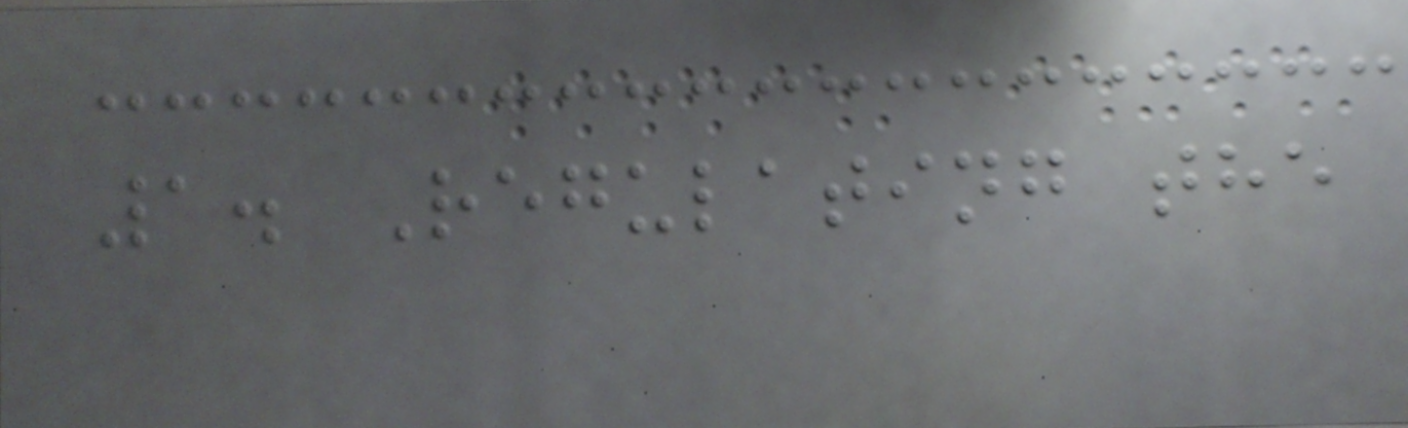1. Regulating the
